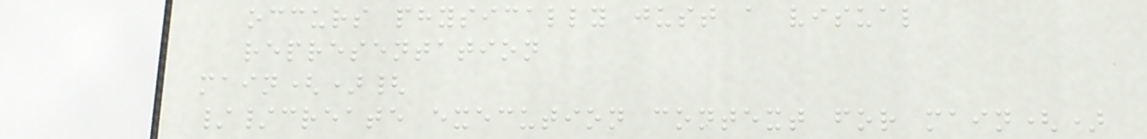occurs physically just a visual
representation
main(){
//create execution context for main()
